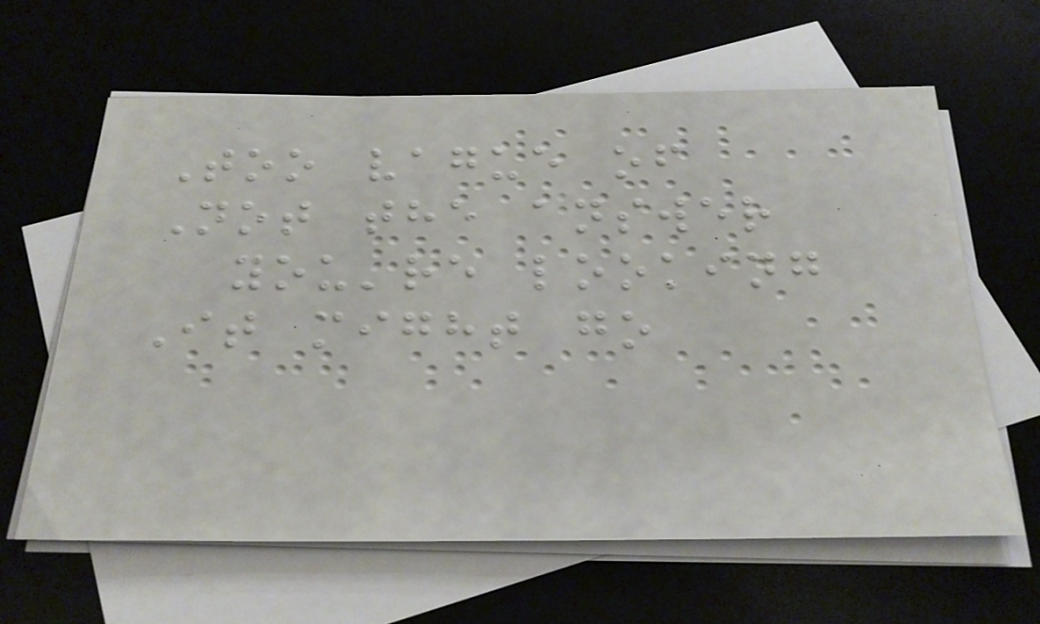Too vague of
Not the answer
you're looking
It might go
